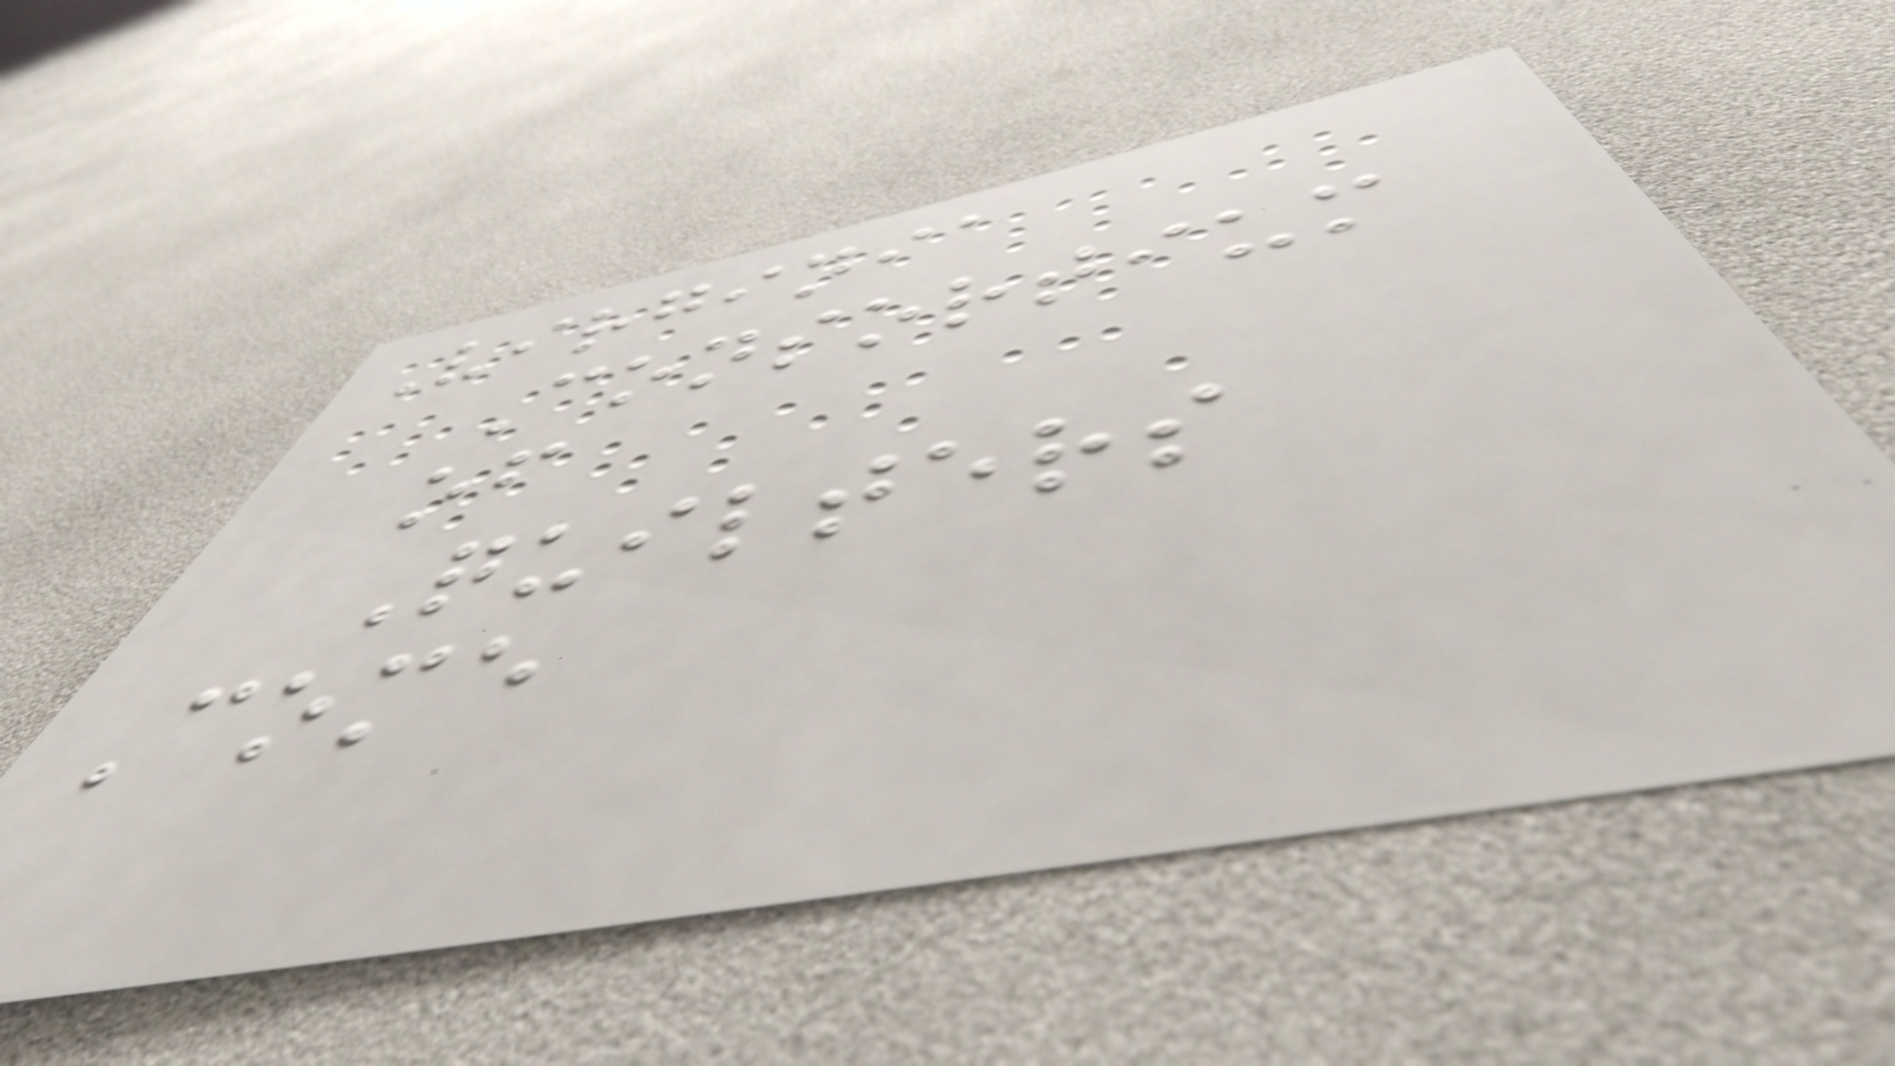Virginia
Consortium
of
Quilters
Come
